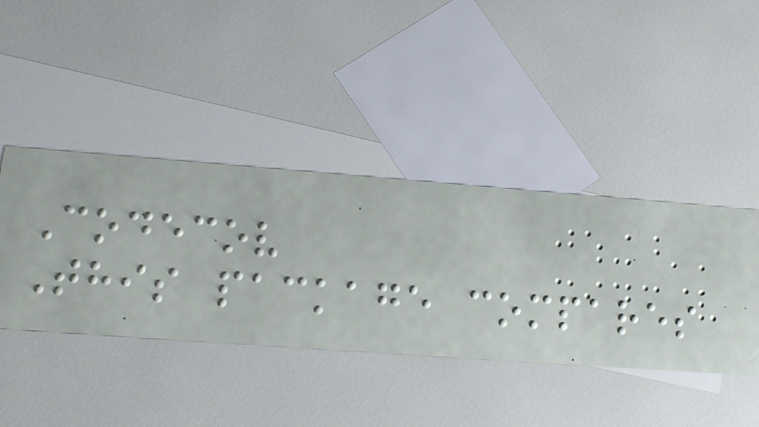Codecov
This package compares
